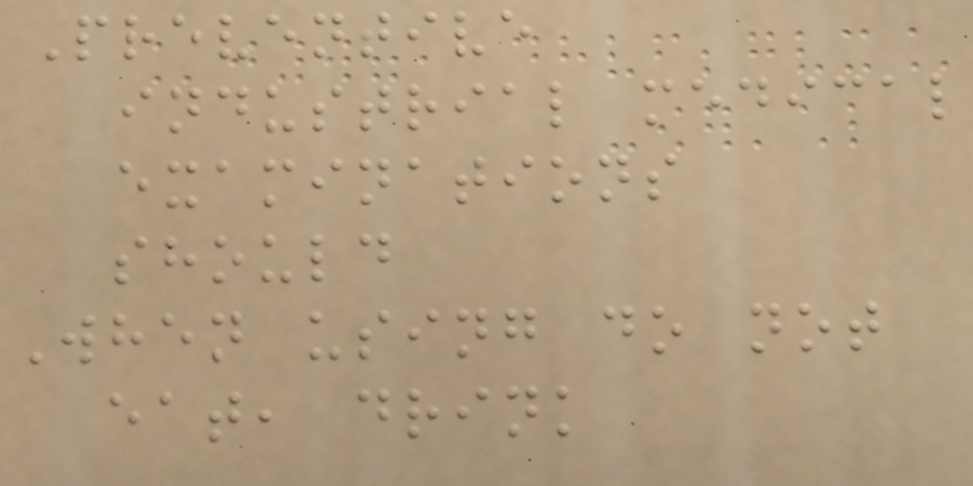Preventive
industrial medical
examinations
should
When using do not
eat, drink
